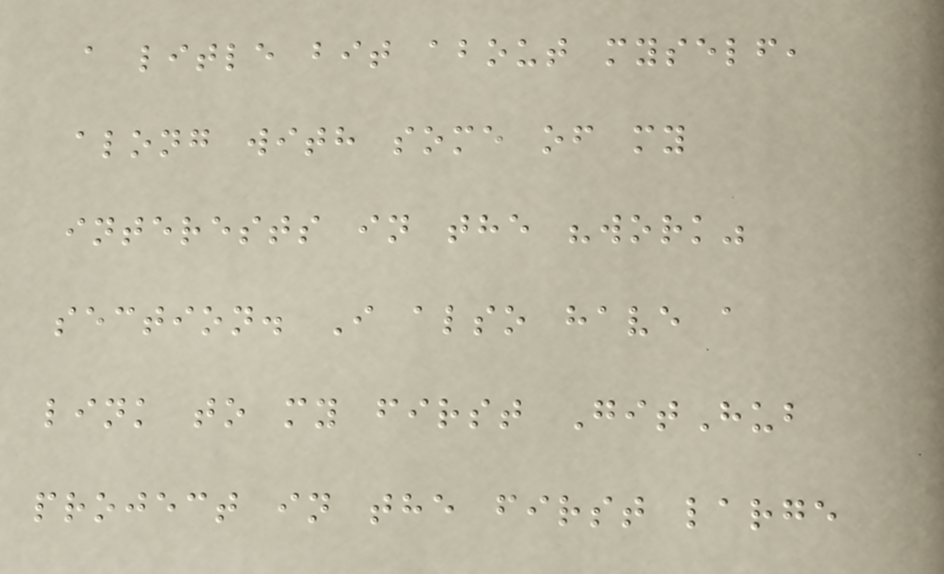a litle bit about myself,
along with some of my
interests in the "work"
section. I also have a
link to my first GitHub
project in the first large
